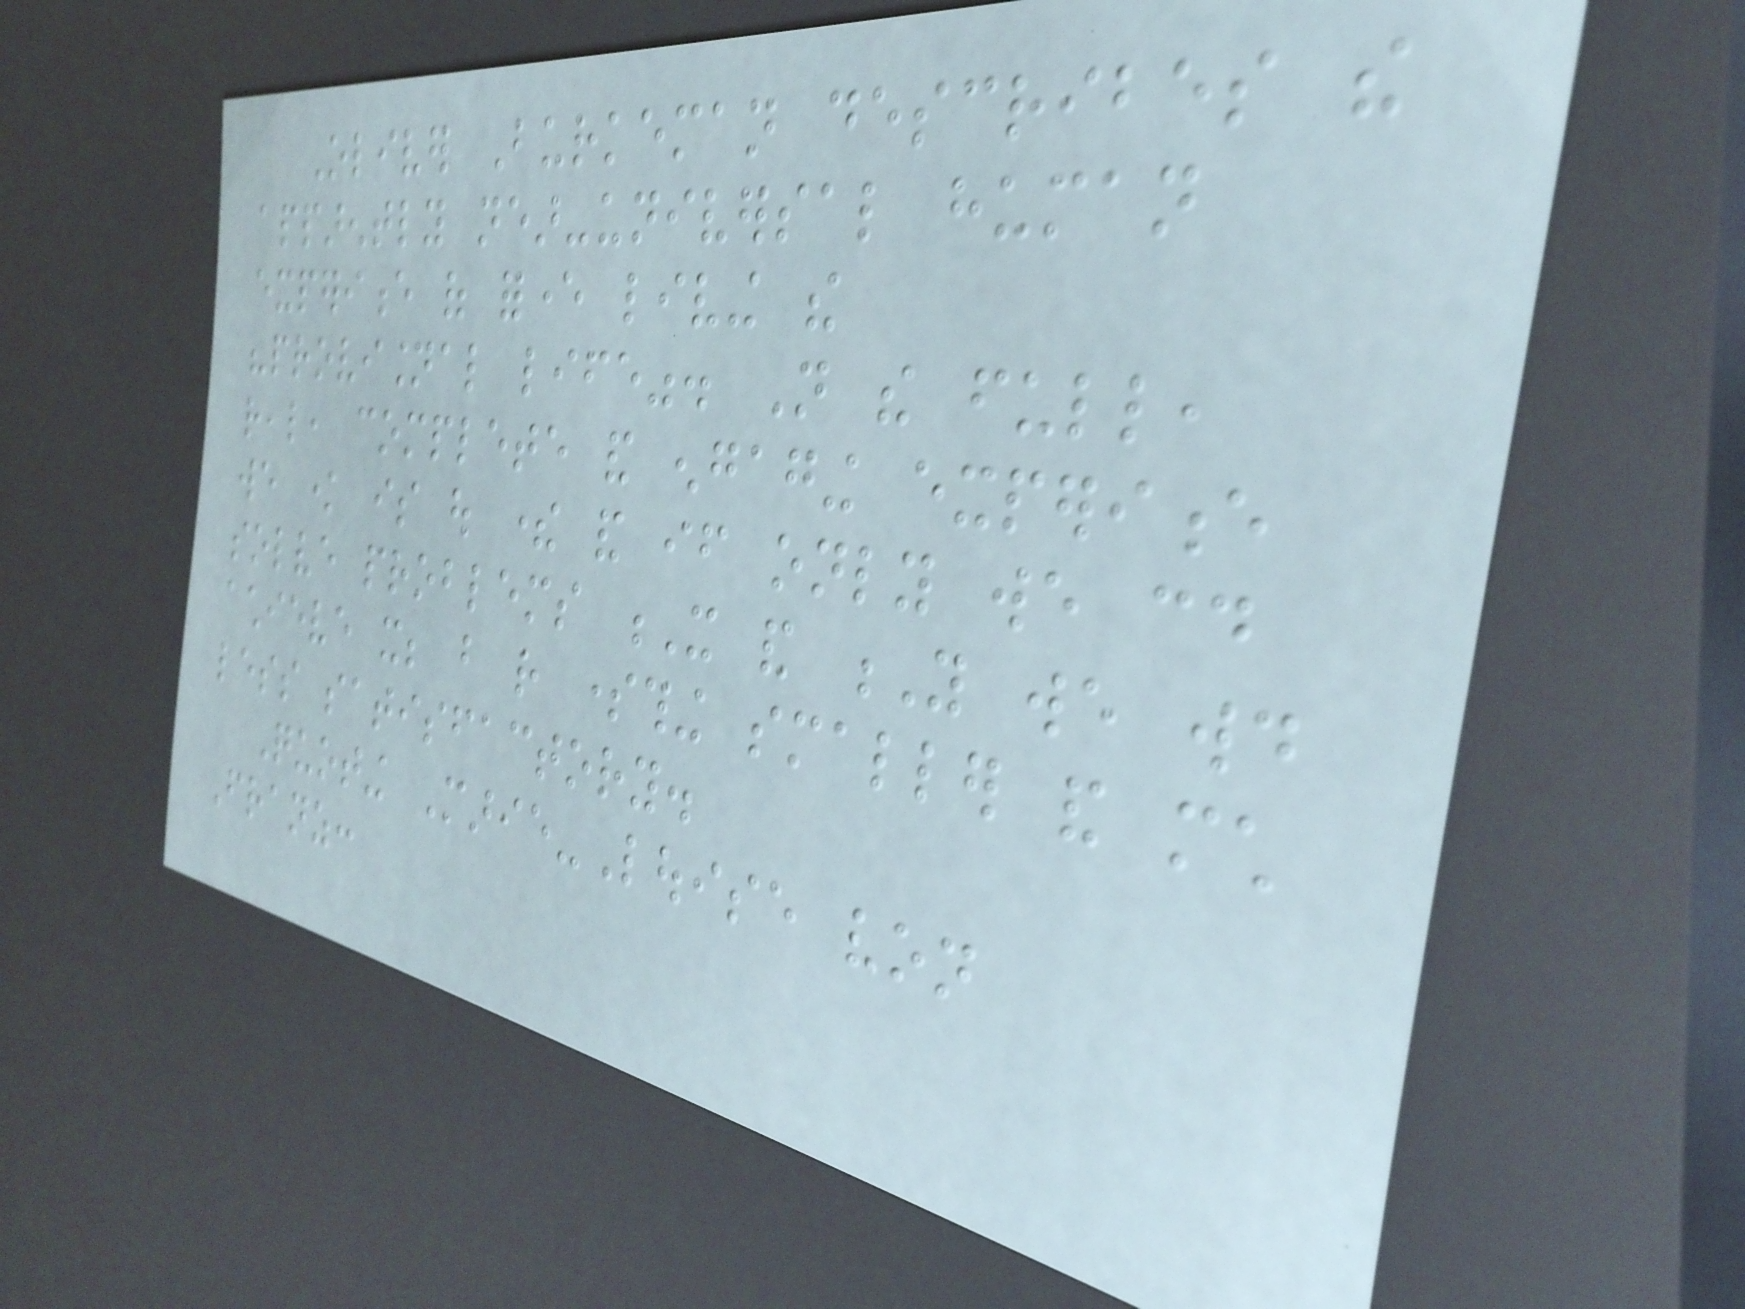Oliver Burkeman describes the
apparently near-universal human
experience of forever living the
"provisional life". Not the full,
real, complete and engaging experience
we know is out there and if only we could
solve problems X and Y we would
achieve it; but rather something smaller and much
less satisfactory.
Quoting Marie-Louise von
Franz:
